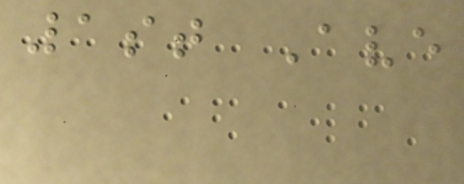1st Ave
